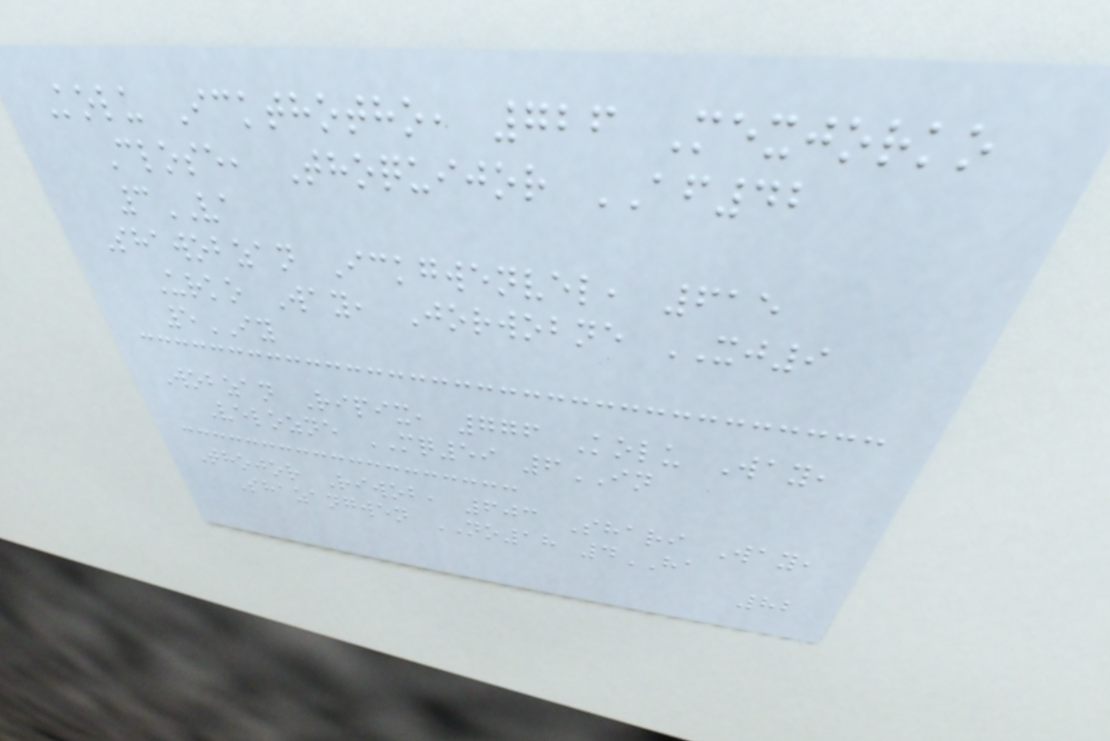Kolu Ickthotho, 726 Mexjorko
Close, Thoquijor AF42
3VA
Shawobzan Ickgwenvel, 615
Urko Way, Jorwobne XJ9
5IY
Wobzan Ripix, 776 Kolu Way,
Velozne MQ59 6IN
Thojor Riwob, 603 Shari Way,
Shazangwen NO18 4HA
82
